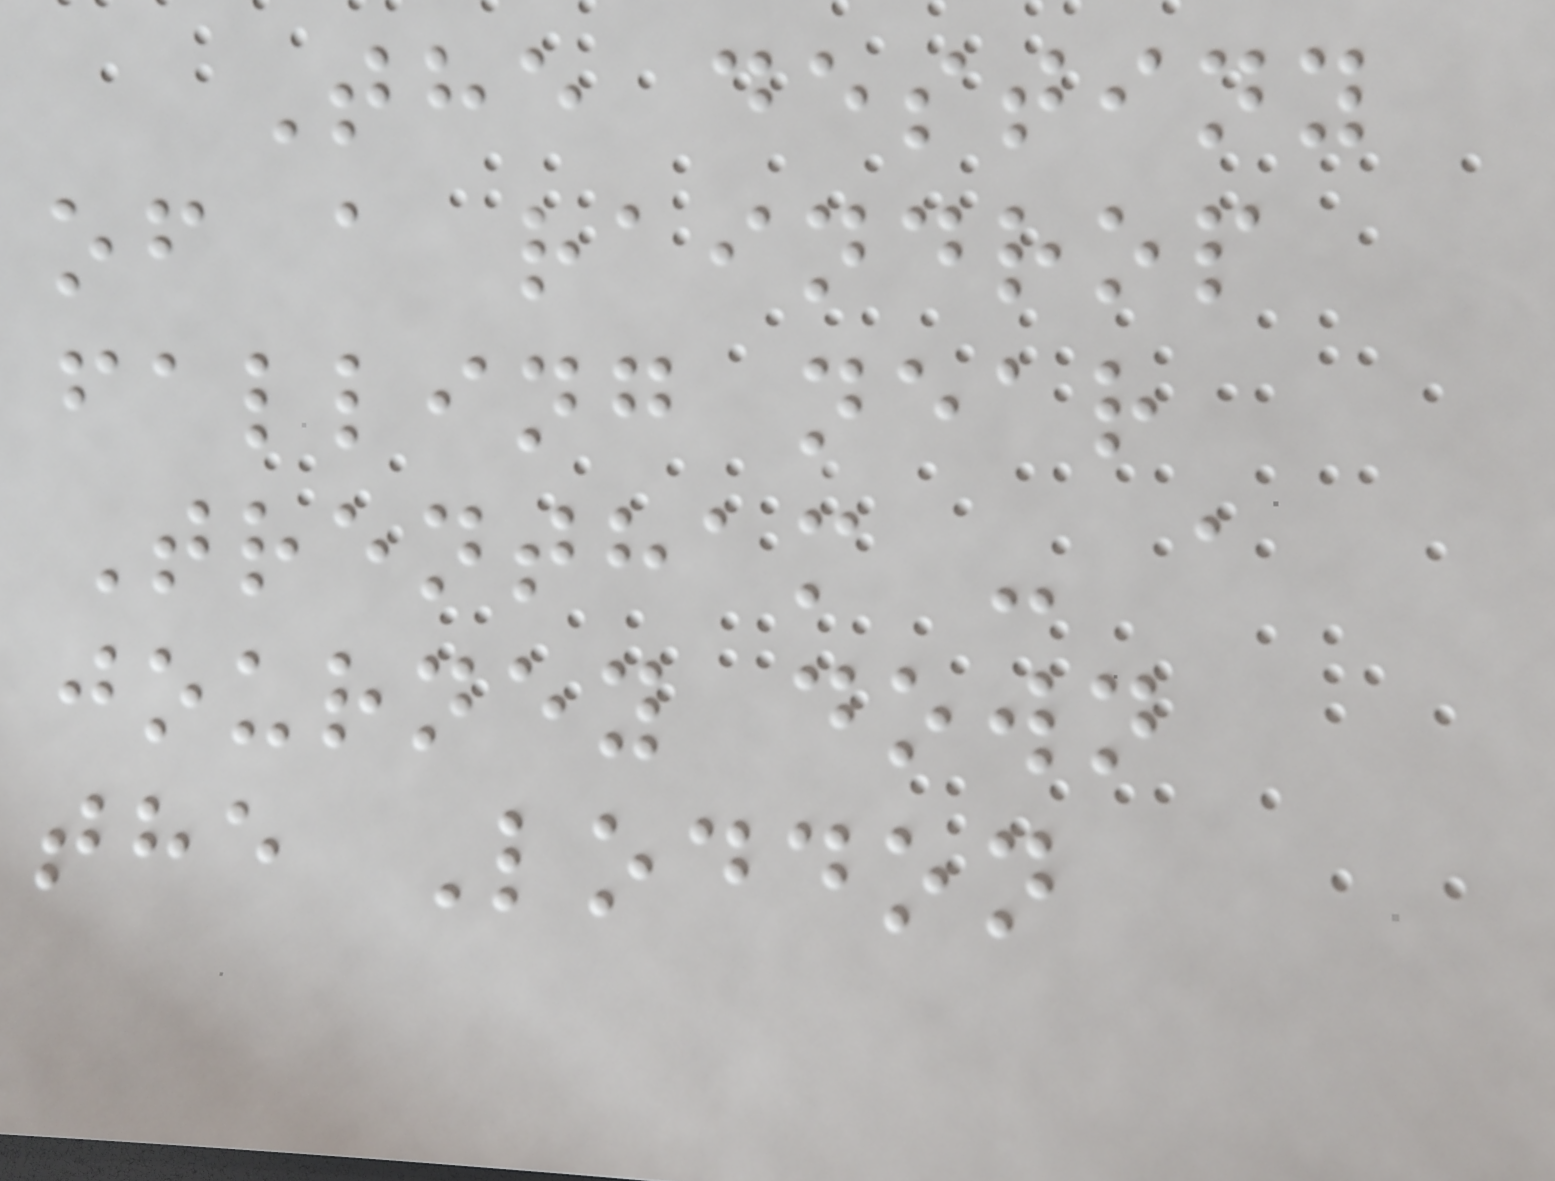The destiny
of a raindrop
falling near
Trentham - a
journey down
the Loddon
